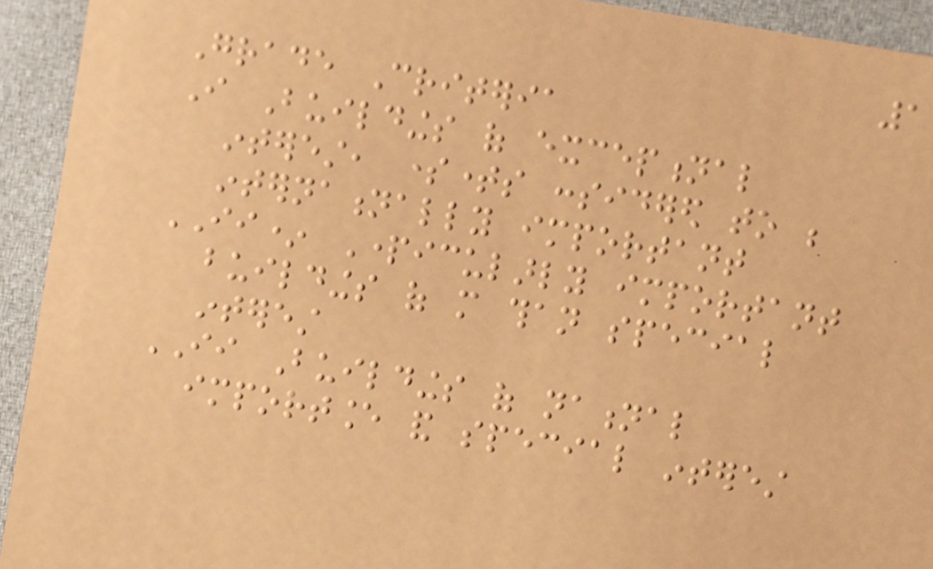1
Grade Criteria
I Buildings of exceptional
interest, sometimes considered to be
internationally important
II* Particularly important
buildings of more than special
interest
II Buildings of national
importance and special interest
